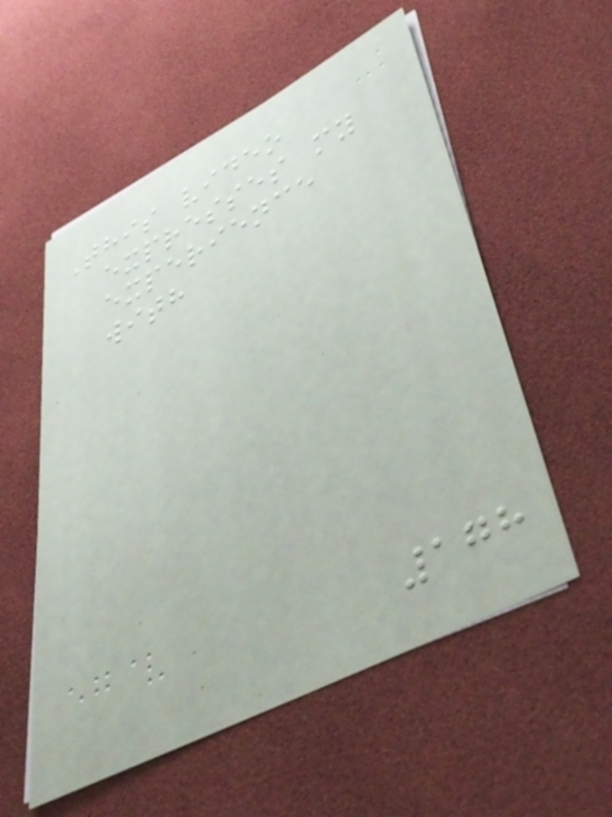This video
expresses my
experience
with
178
